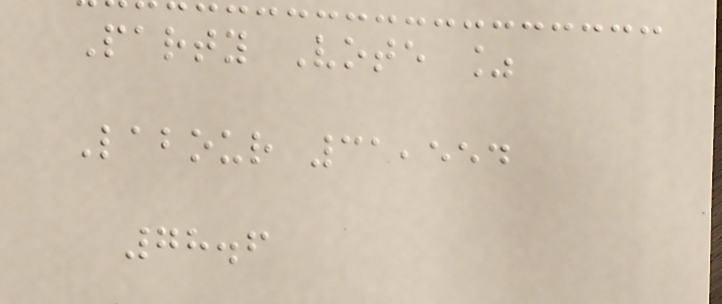Party Vote %
Labour 31,554
78.6
